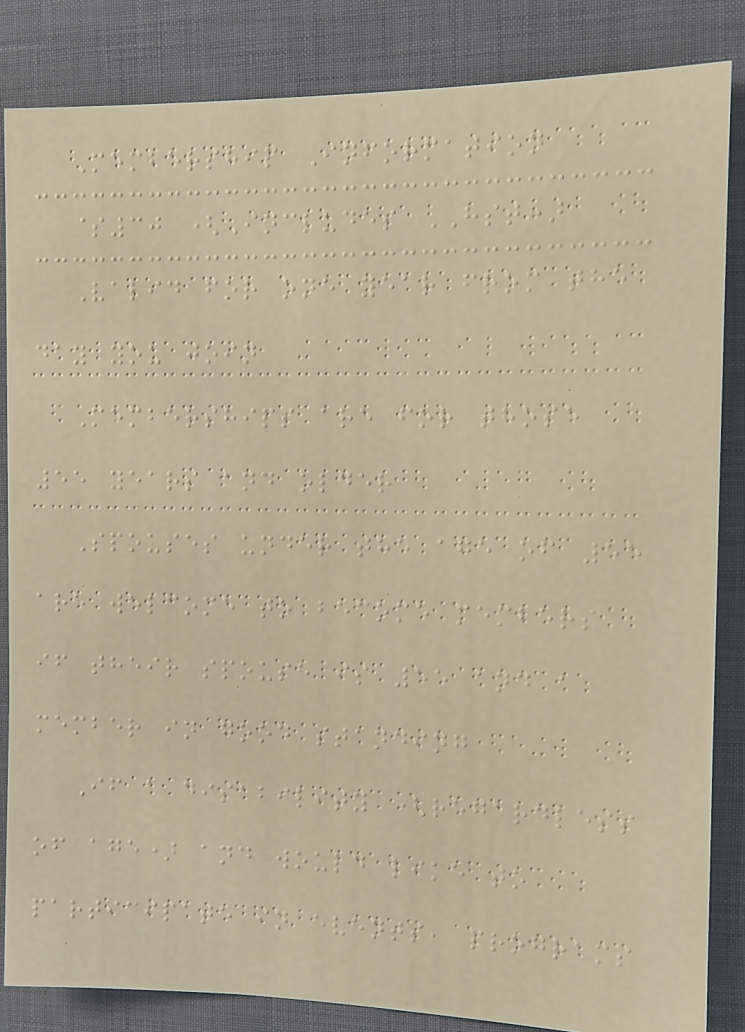Membership Information
$30 (Includes HST)
Valid for one year from the
day you join
Memberships are for those
55 years and older
Spouses under the age of 55
are welcome to become members
if their spouse is 55 and a
member in good standing
If a disability (regardless
of age) and would like to
participate in events, programs
